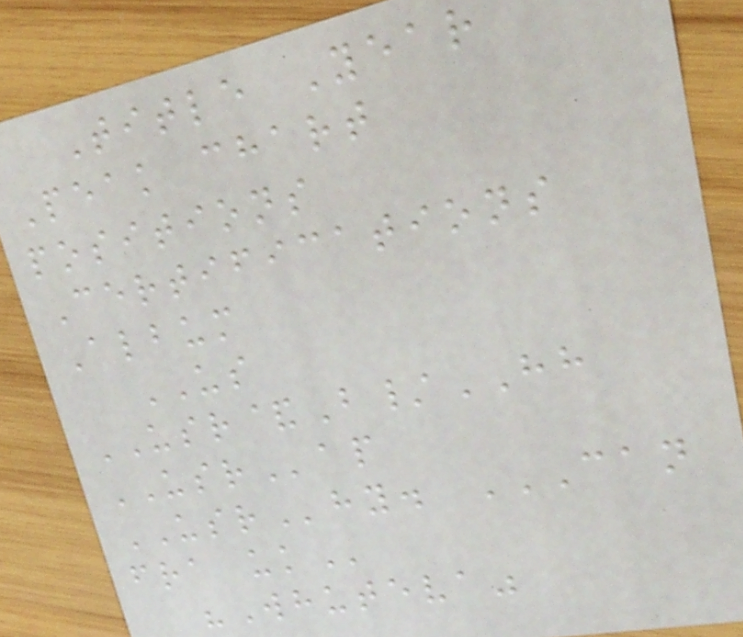Title Year
Peak chart
positions
Certifications
Album
US
USR&B/HH
USRap
USRhy. CAN
FRA UK
"Whuteva"
